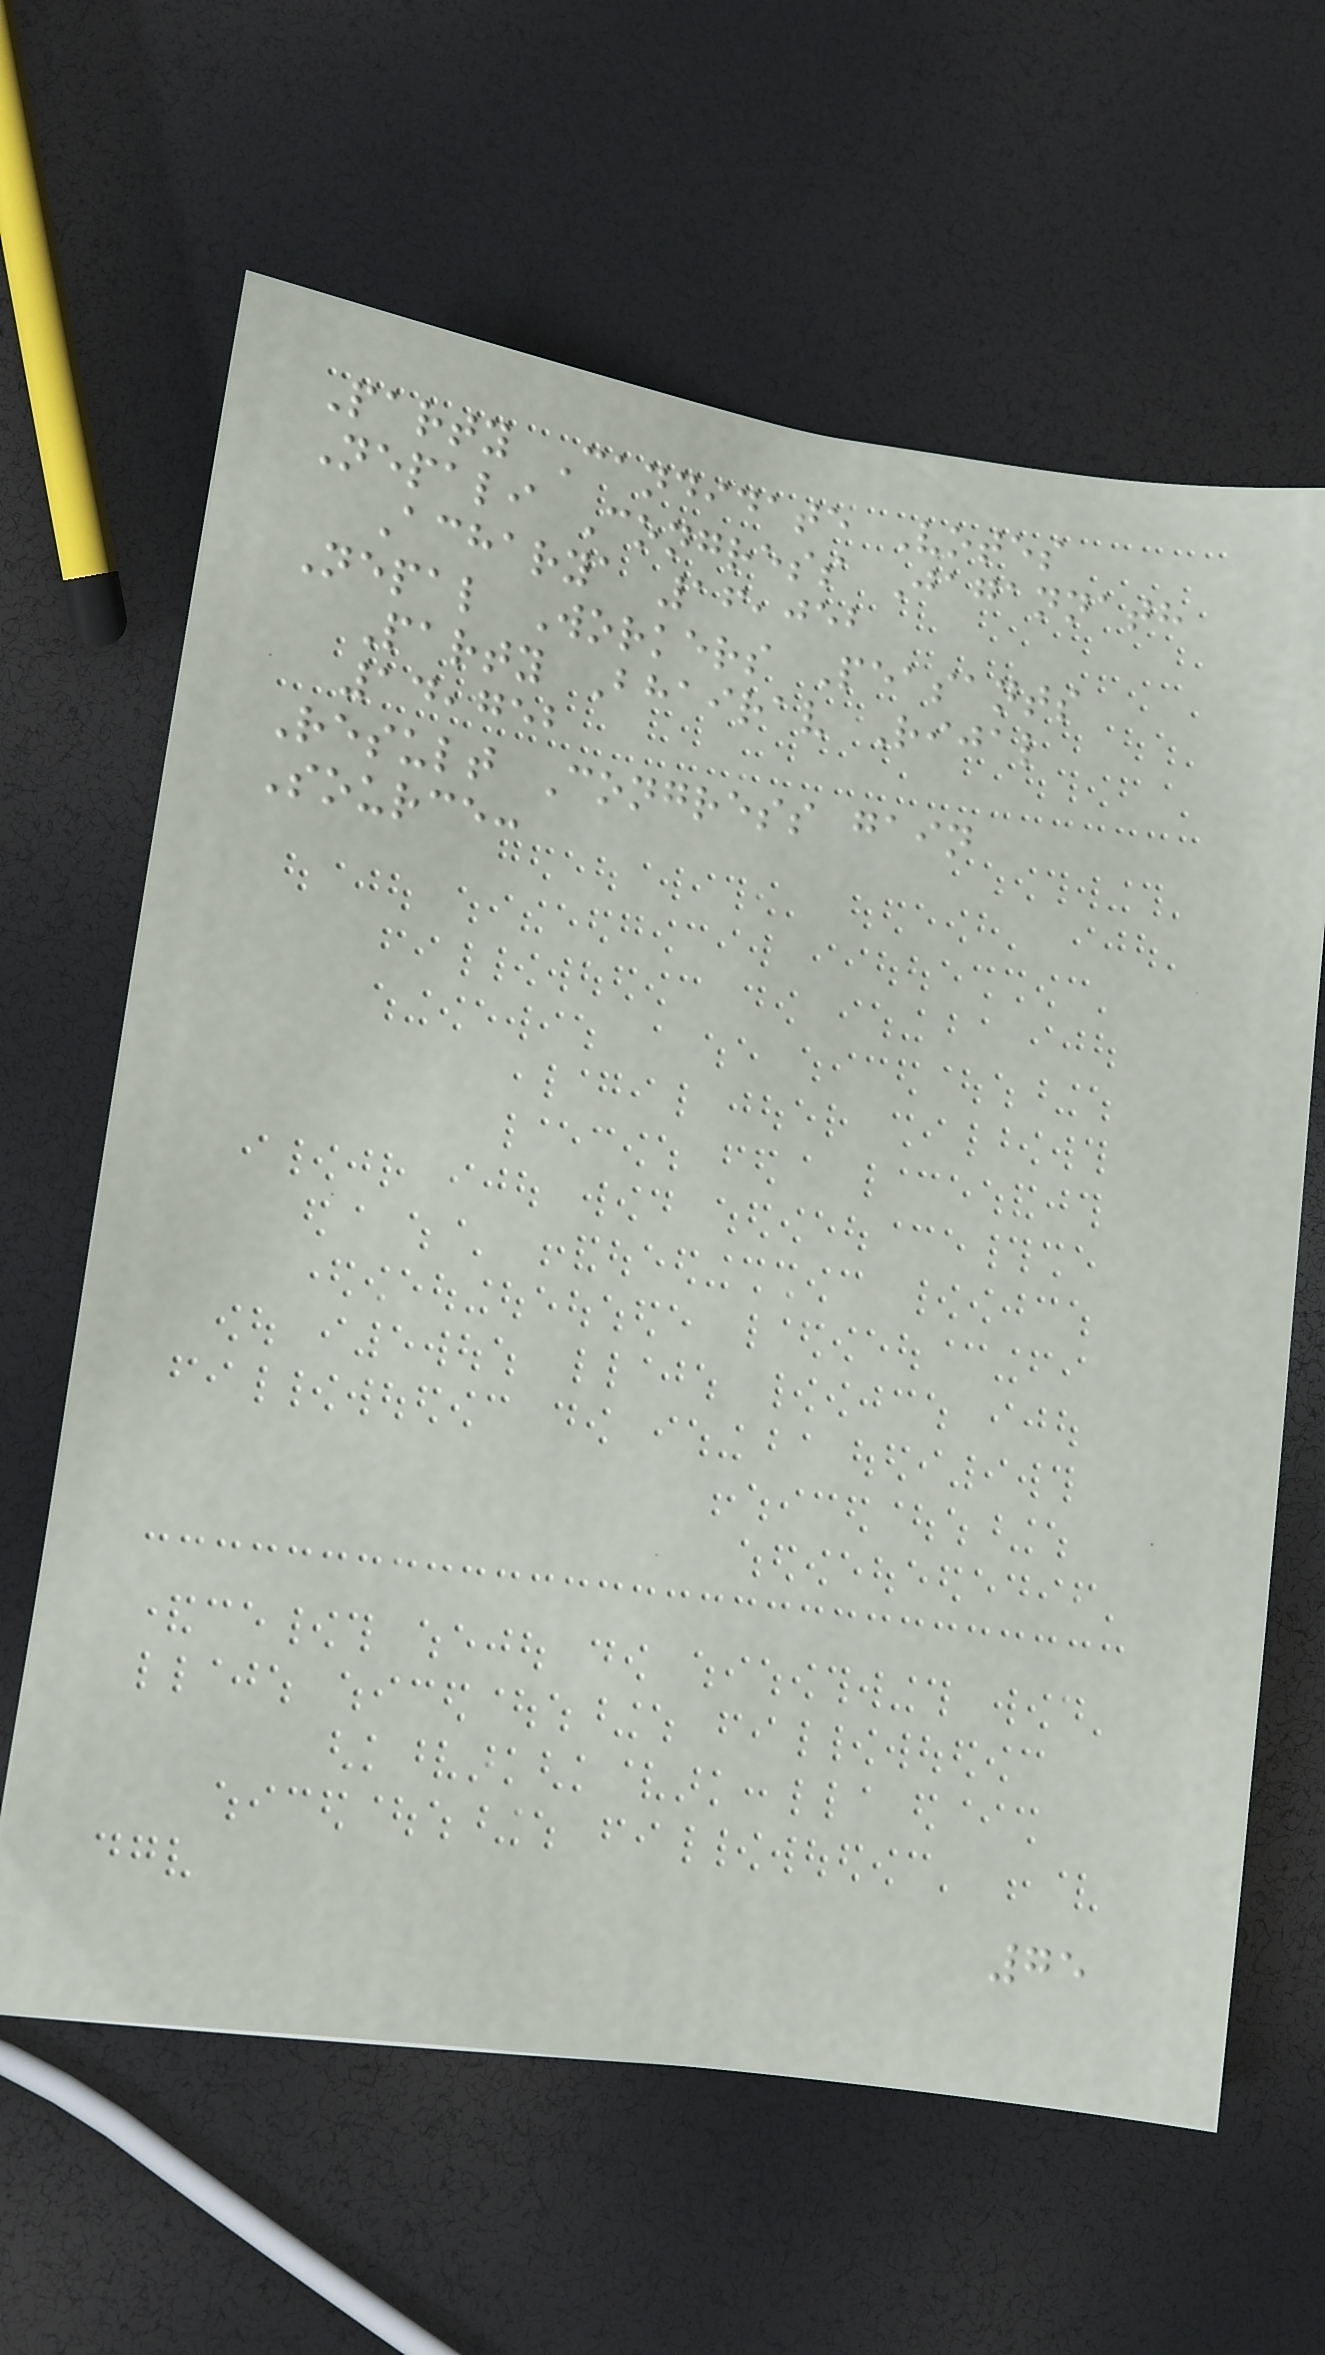Party Candidate Votes
Nepali Congress Jagannath
Acharya 16,052
Nepal Workers Peasants
Party Bhairav Rijal
14,752
Result Congress gain
Source:
75
